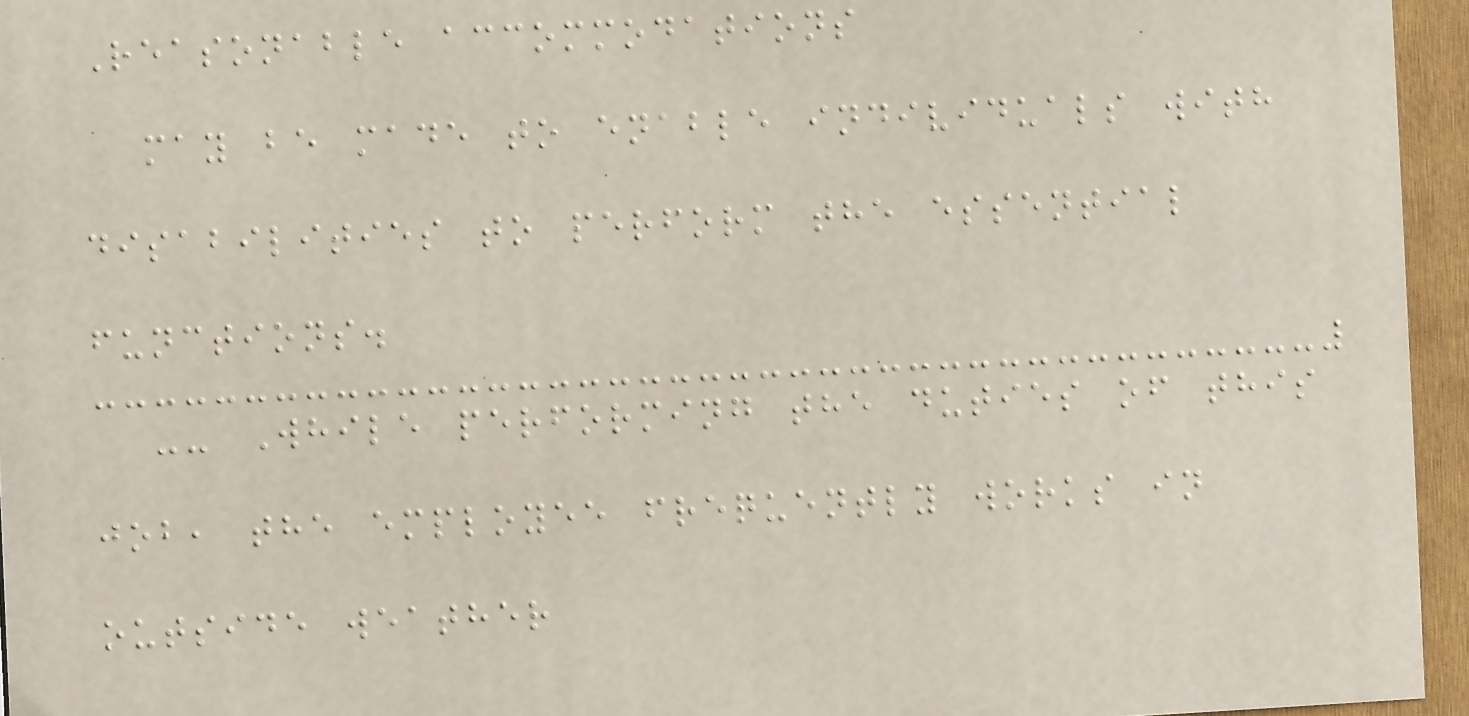Reasonable accommodations
may be made to enable individuals with
disabilities to perform the essential
functions.
-- While performing the duties of this
job, the employee frequently works in
outside weather
